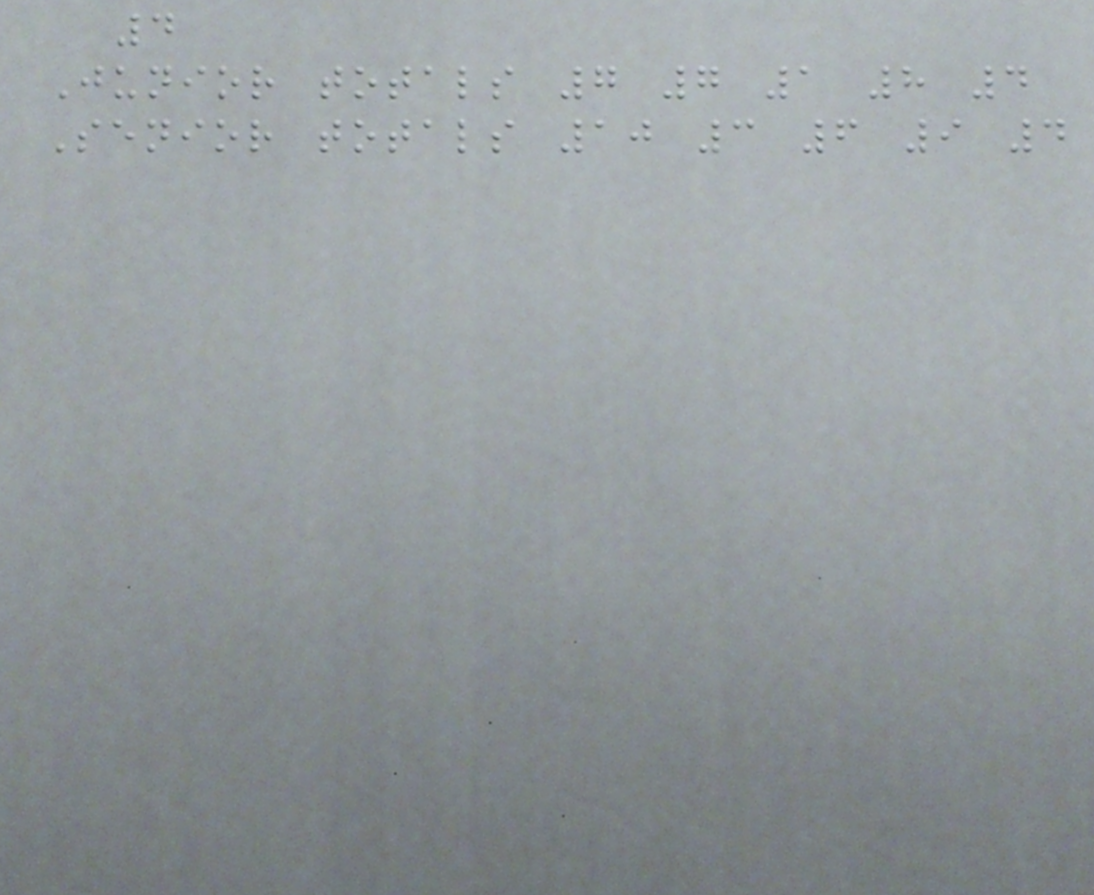4
Junior totals 7 7 1 8 4
Senior totals 10 3 6 9 4
